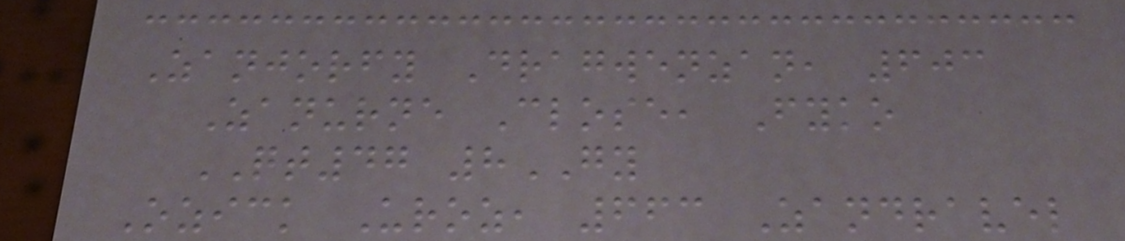Zanjorfy Dragwenzan, 603
Zanurne Close, Fyko
QT47 8GY
Ozick Uroz, 663 Zandravel
